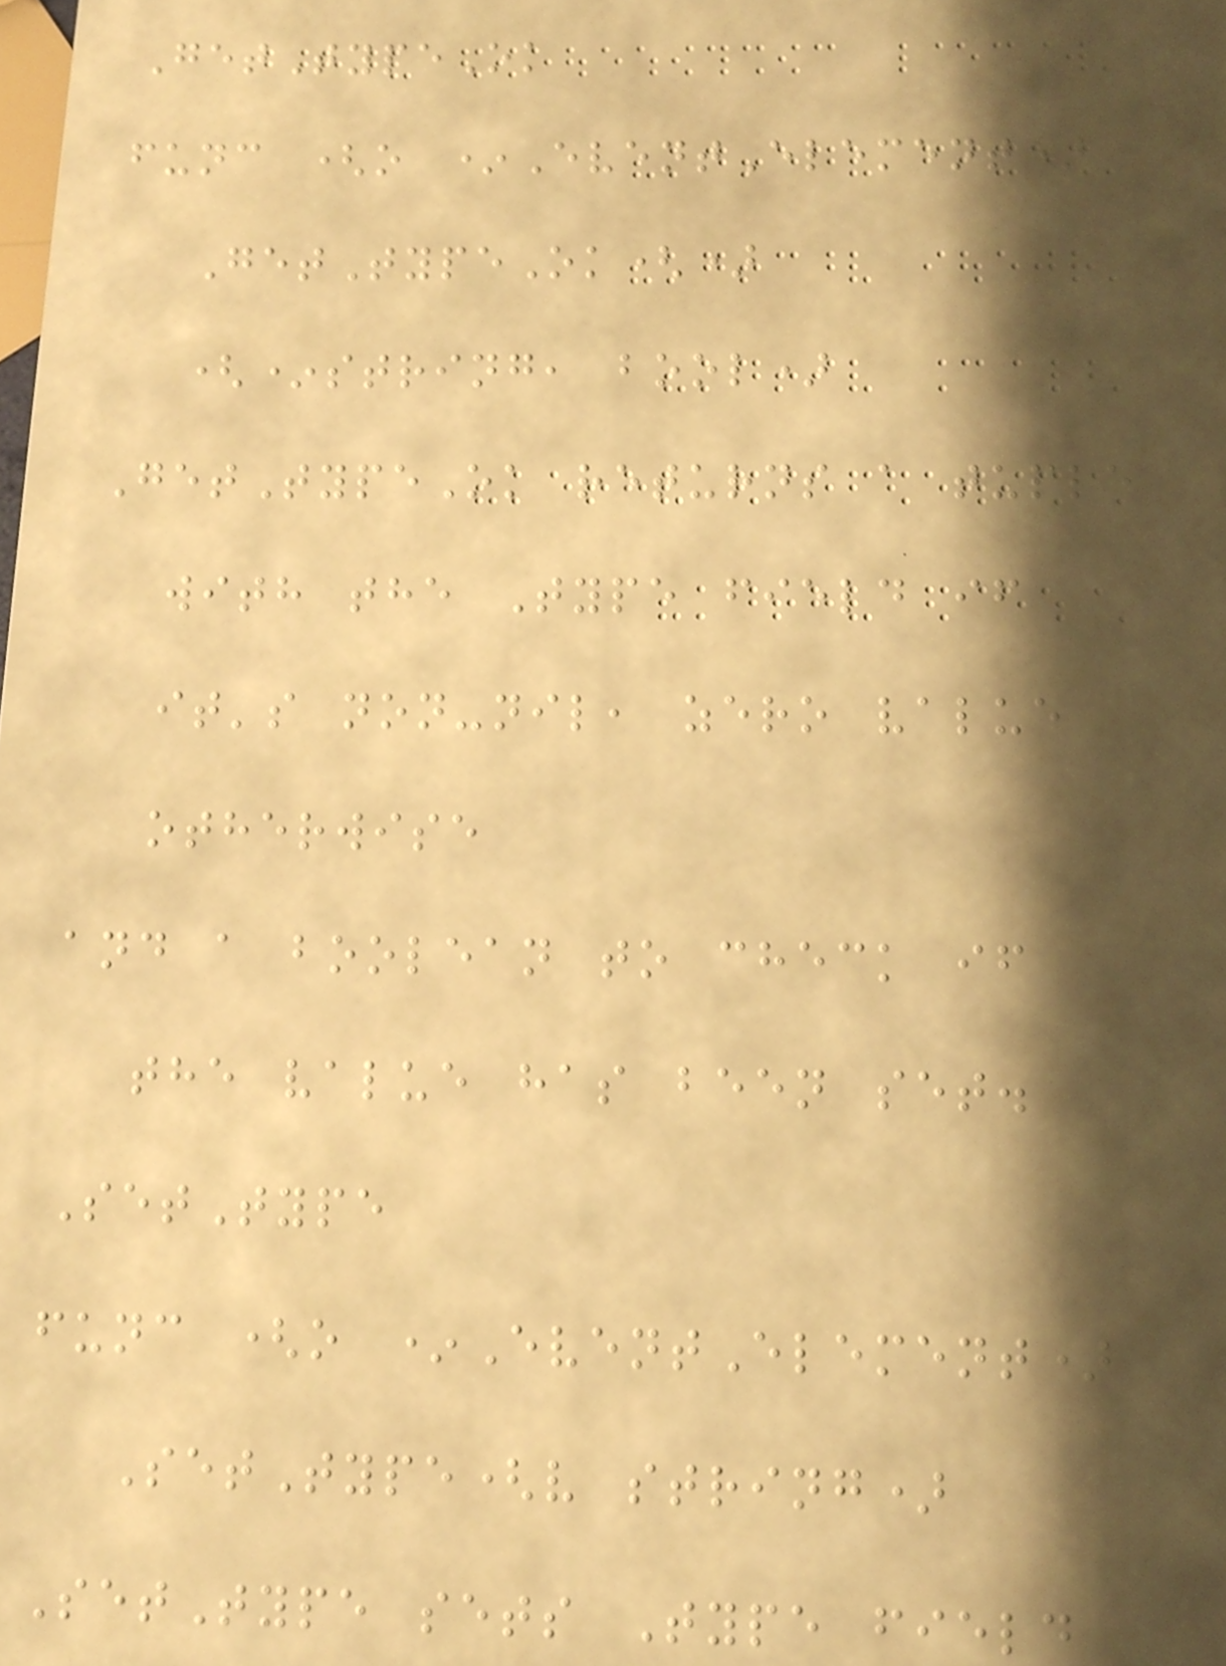GetTypeOk
func (o *EventElement)
GetTypeOk()
(*string, bool)
GetTypeOk returns a tuple
with the Type field if
it's non-nil, zero value
otherwise
and a boolean to check if
the value has been set.
SetType
func (o *EventElement)
SetType(v string)
SetType sets Type field
